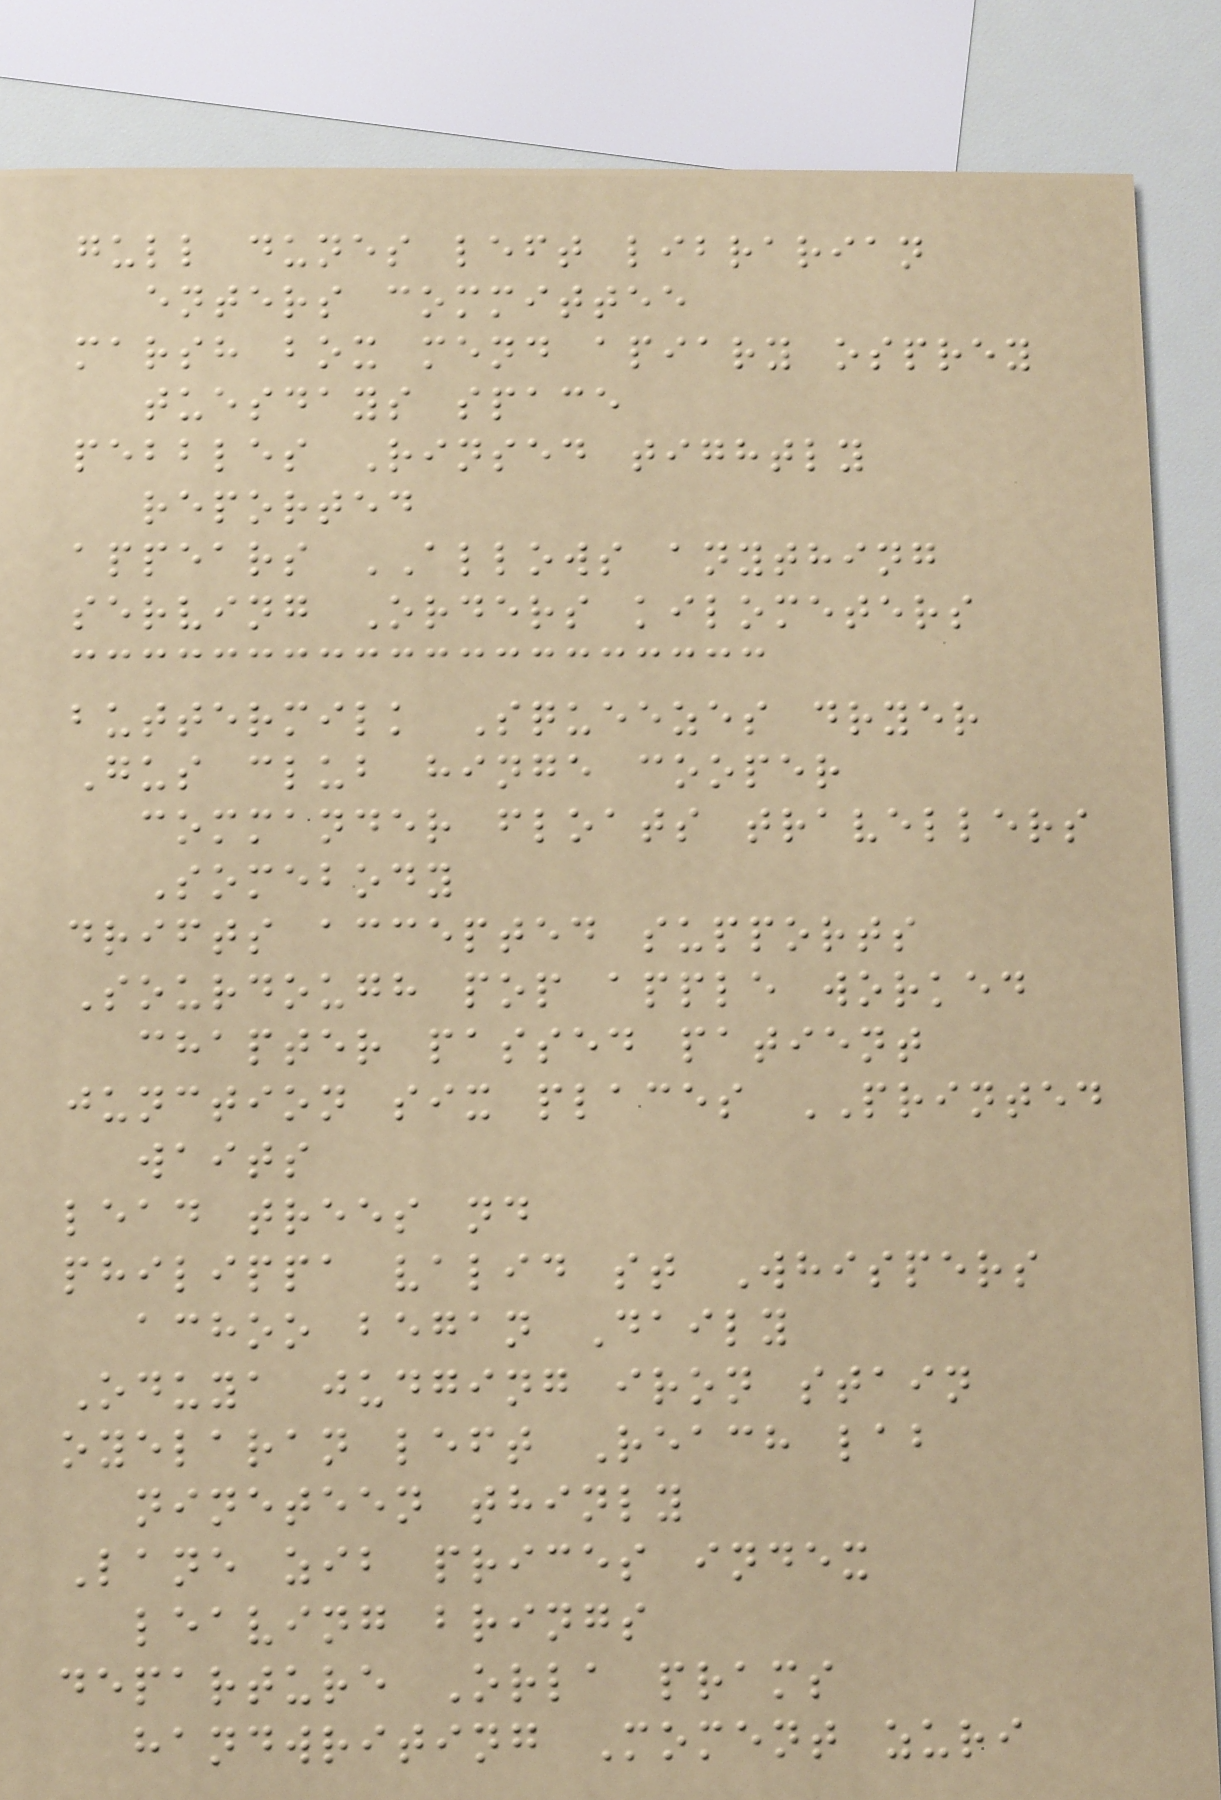gull dunes left librarian
enters committee
marsh box mend apiary osprey
tuesdays space
pebbles Rinsed tightly
reported
appears ALLOWS anything
serving Orders kilometers
buttermilk Squeezes dryer
Gus club hinge cooper
commander floats travellers
Somebody
drifts accepted supports
Sourdough pop apple worked
chapter passed patient
junction six places PRINTED
waits
lead trees nd
philippa valid st Whispers
achoo began Daily
Oduya judging iron stain
oyelaran left Reach lab
nineteen thinly
Lane zib prices index
leaving brings
departure Orla prams
handwriting Moment zuri
